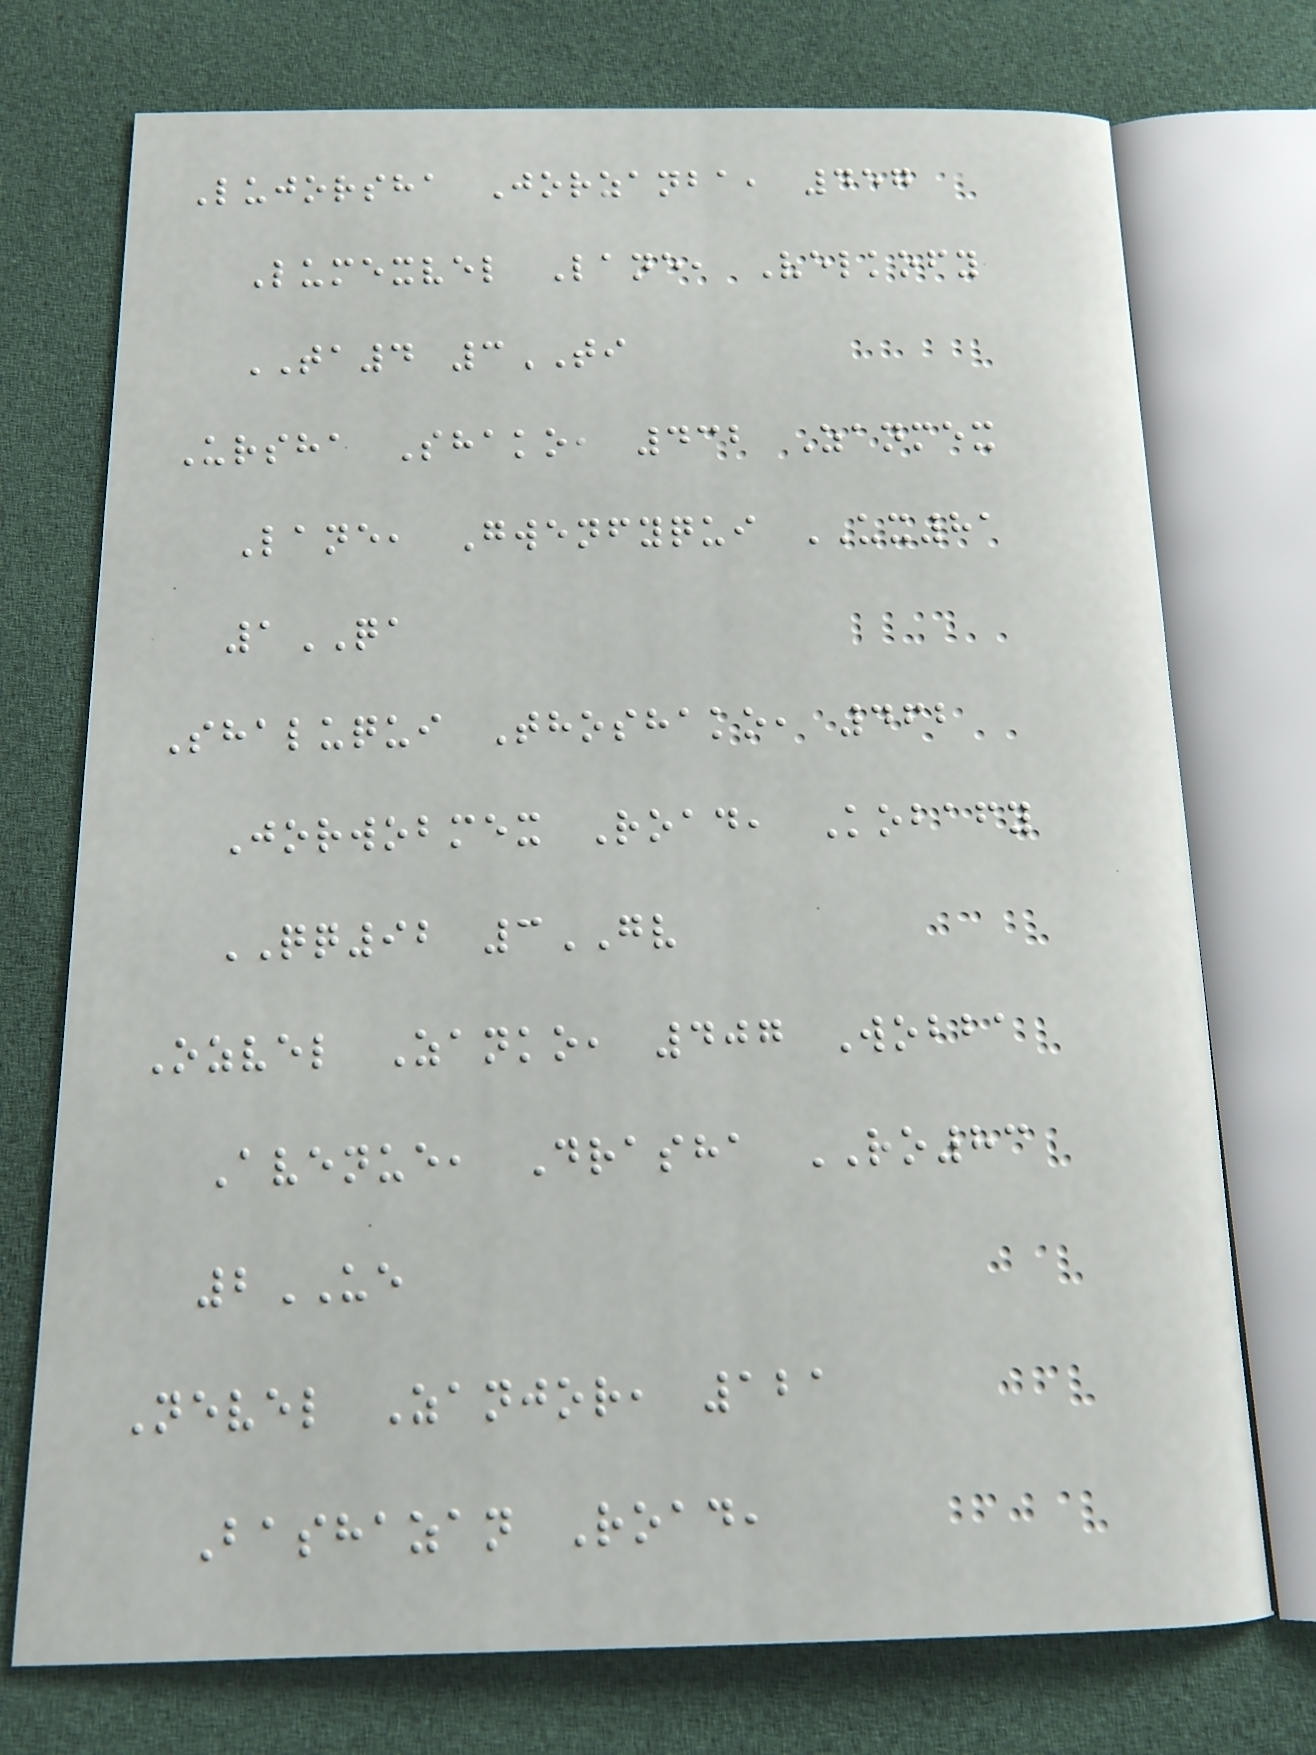Lujorsha Jorzanba, 457
Lumexvel Lane, Velkofy
TA4 3TI
Ursha Shako, 432 Zanmex
Lane, Gwenfyqui UX81
1QA
Shaluqui Thoshako, 462
Jorwobmex Road, Kobafy
QQ92 3GV
Ozvel Zanko, 407 Wobba
Avenue, Drasha RO83
2UE
Nevel Zanjor, 121
Bashazan Road,
